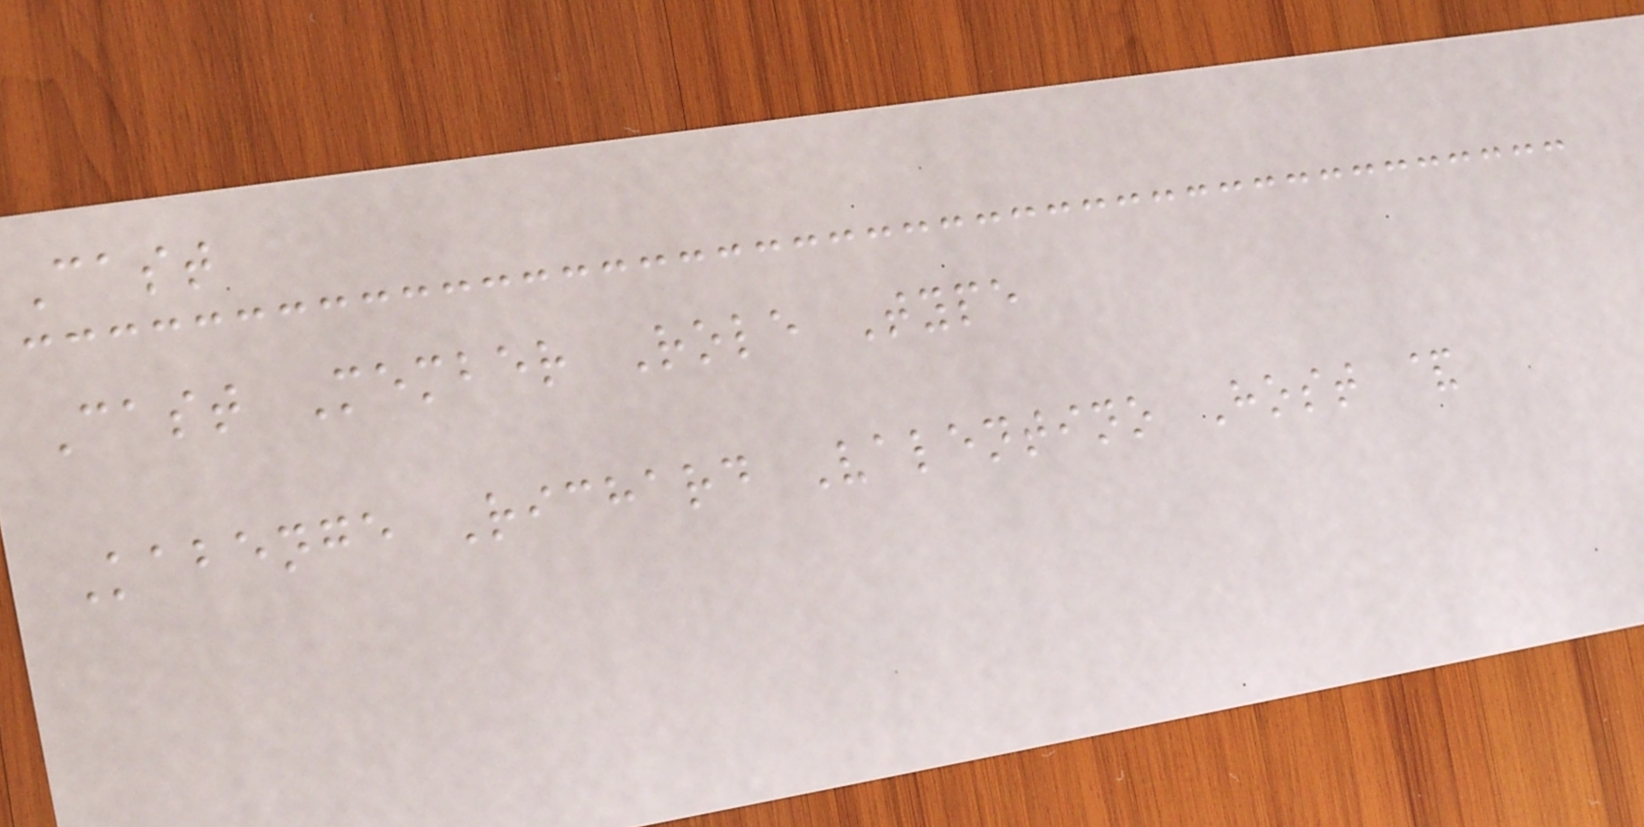Cast
Cast Member Role Type
Kabenge Richard Valentino Host &
